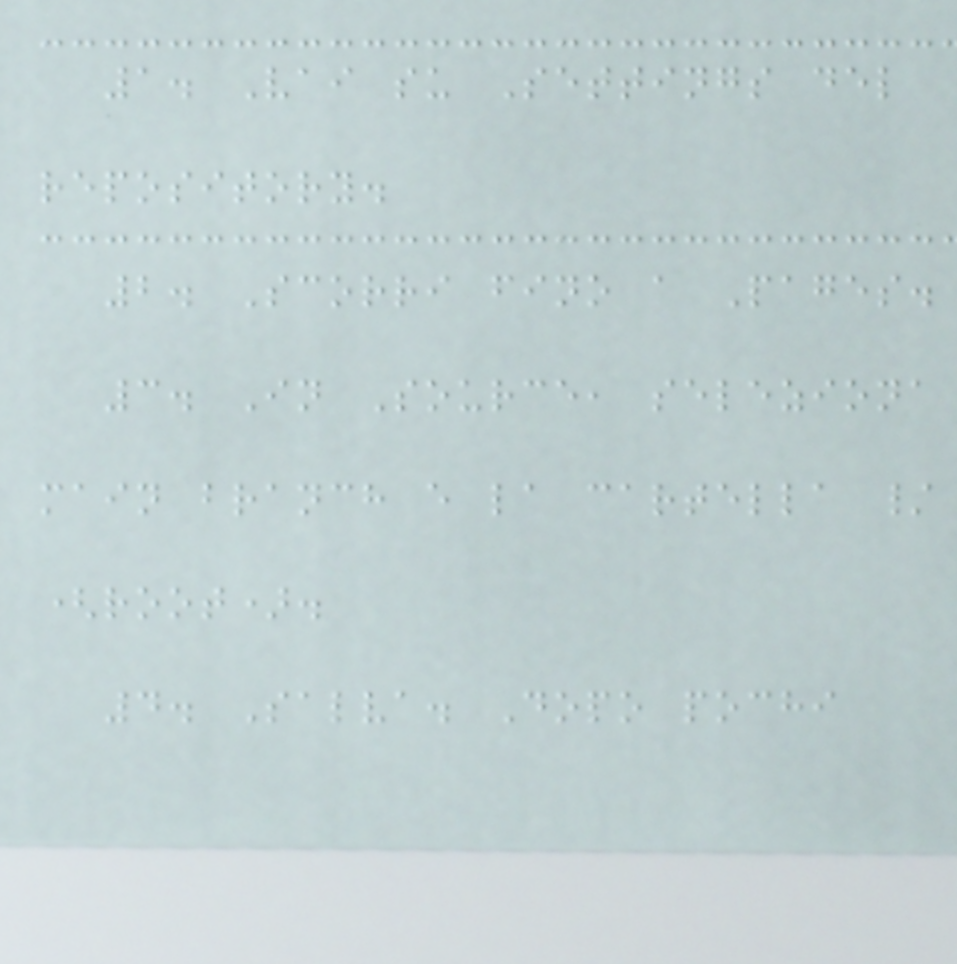1. Vai su Settings del
repository.
2. Scorri fino a Pages.
3. In Source, seleziona
main branch e la cartella /
(root).
4. Salva. Dopo pochi
